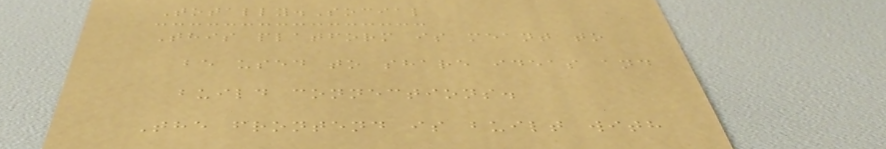Totally.Social
This platform is meant to
be used to share ideas and
build connections.
The frontend is built with
